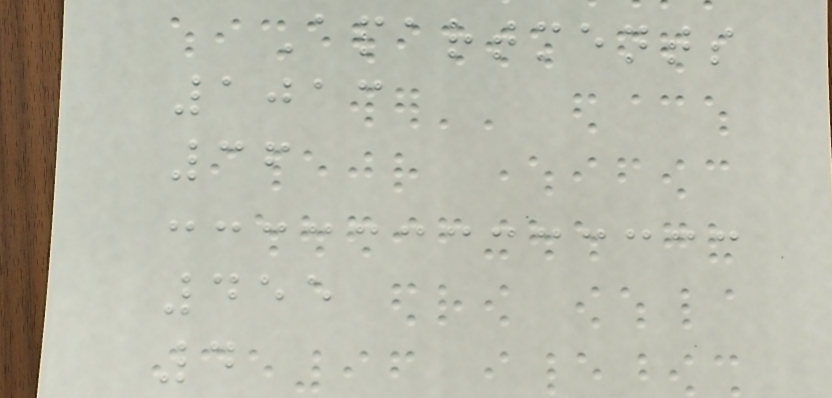Apartments
1013
36
455
4
